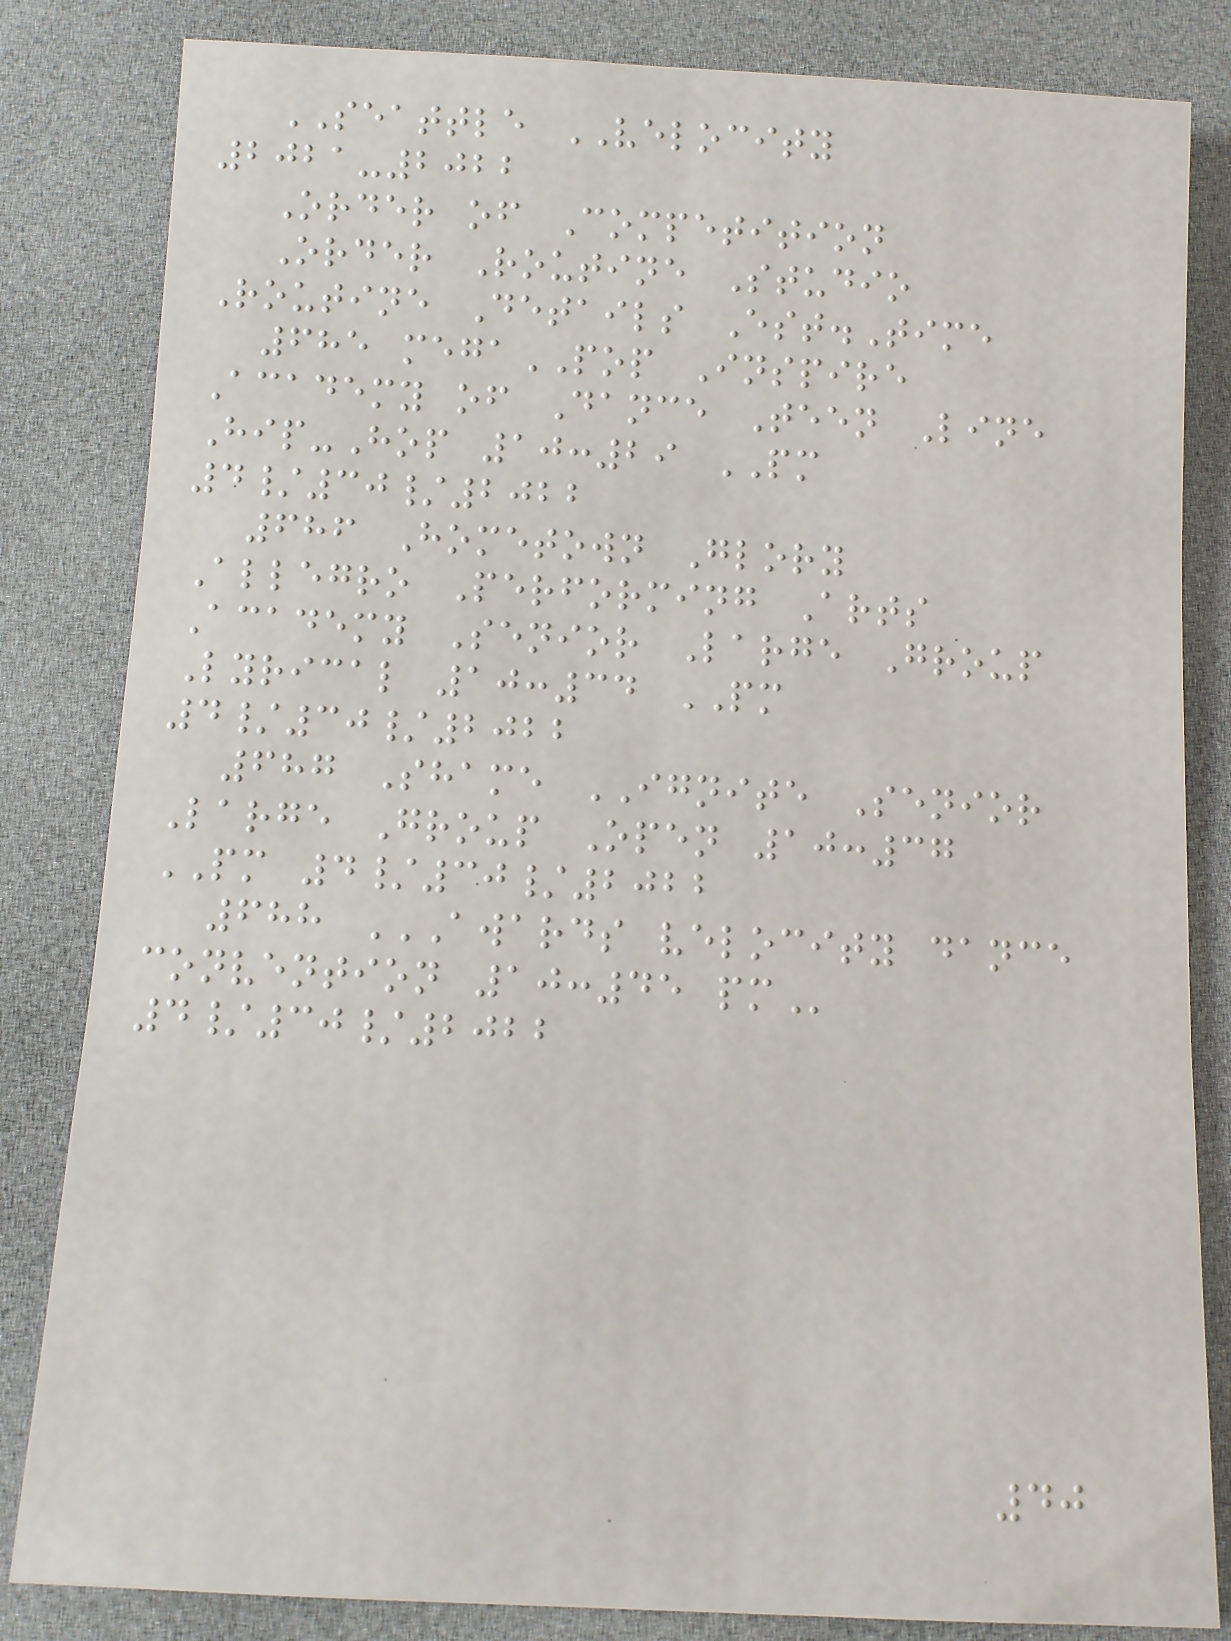SEATTLE VELOCITY
2021-2022
Order of Competition
Order Routine Studio
Routine Details Est.Time
685 megaPOP Inspire
Academy of Dance Teen Line
Hip-Hop 10:29 PM
4/30/2022
686 Hometown Glory
Allegro Performing Arts
Academy Senior Large Group
Lyrical 10:34 PM
4/30/2022
687 Shame IGNITE Senior
Large Group Open 10:37
PM 4/30/2022
688 AWARDS VELOCITY DANCE
CONVENTION 10:45 PM
4/30/2022
40
